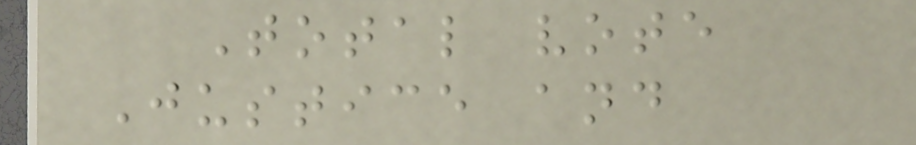Total vote
Justice and
